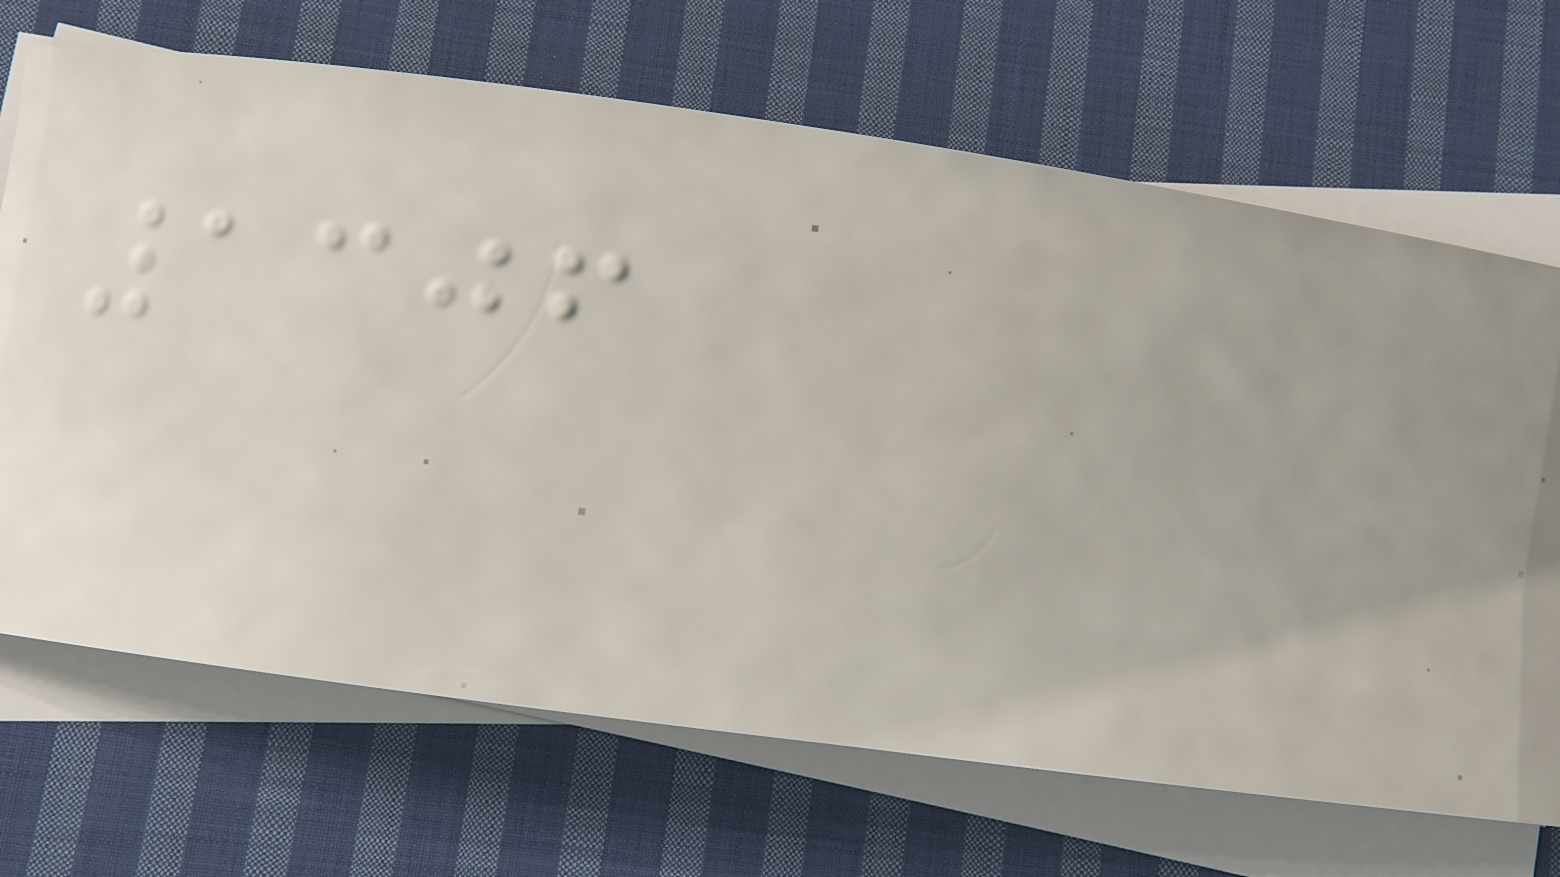1306
